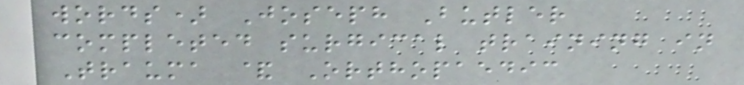words) Joseph Butler
completed surgical training in
Trauma & Orthopaedic
